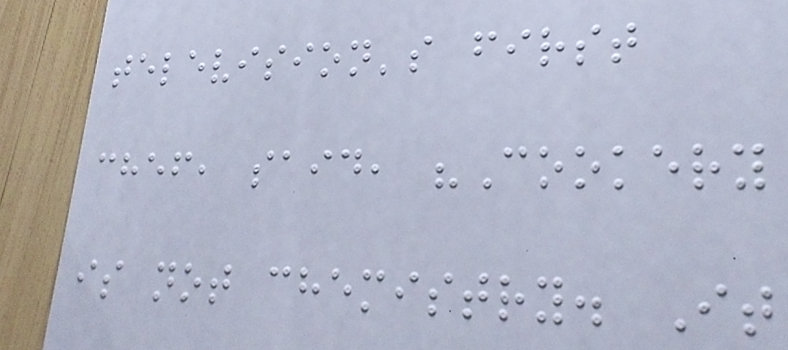television's first
chef, said, "Cookery
is not chemistry. It
